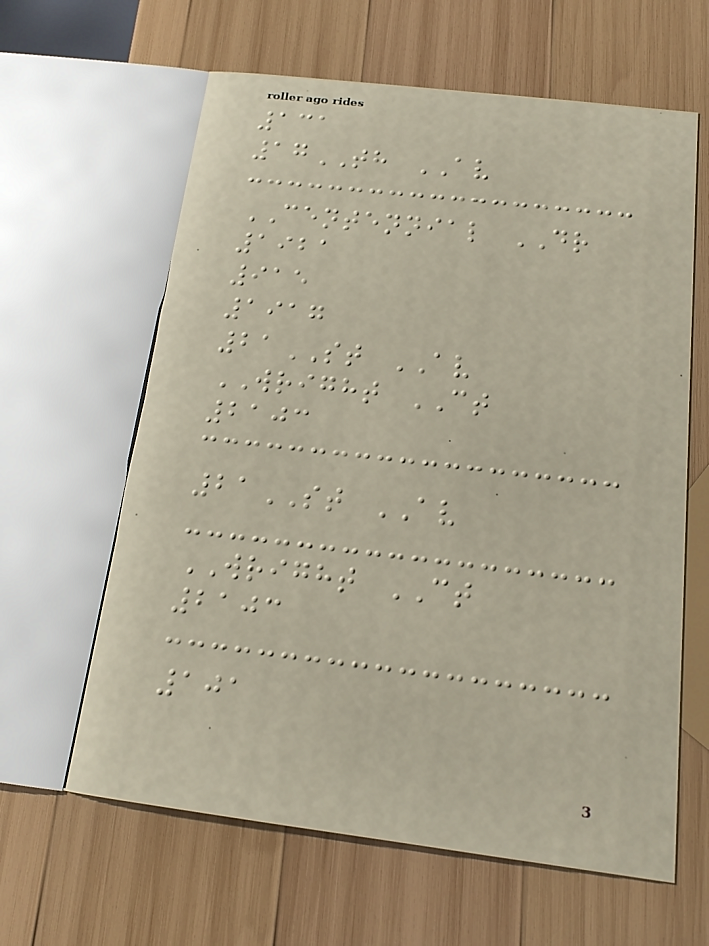131
17TH AV
CENTENNIAL DR
1921
915
1917
21ST AV
WRIGHT CT
2103
21ST AV
WRIGHT CT
2103
101
